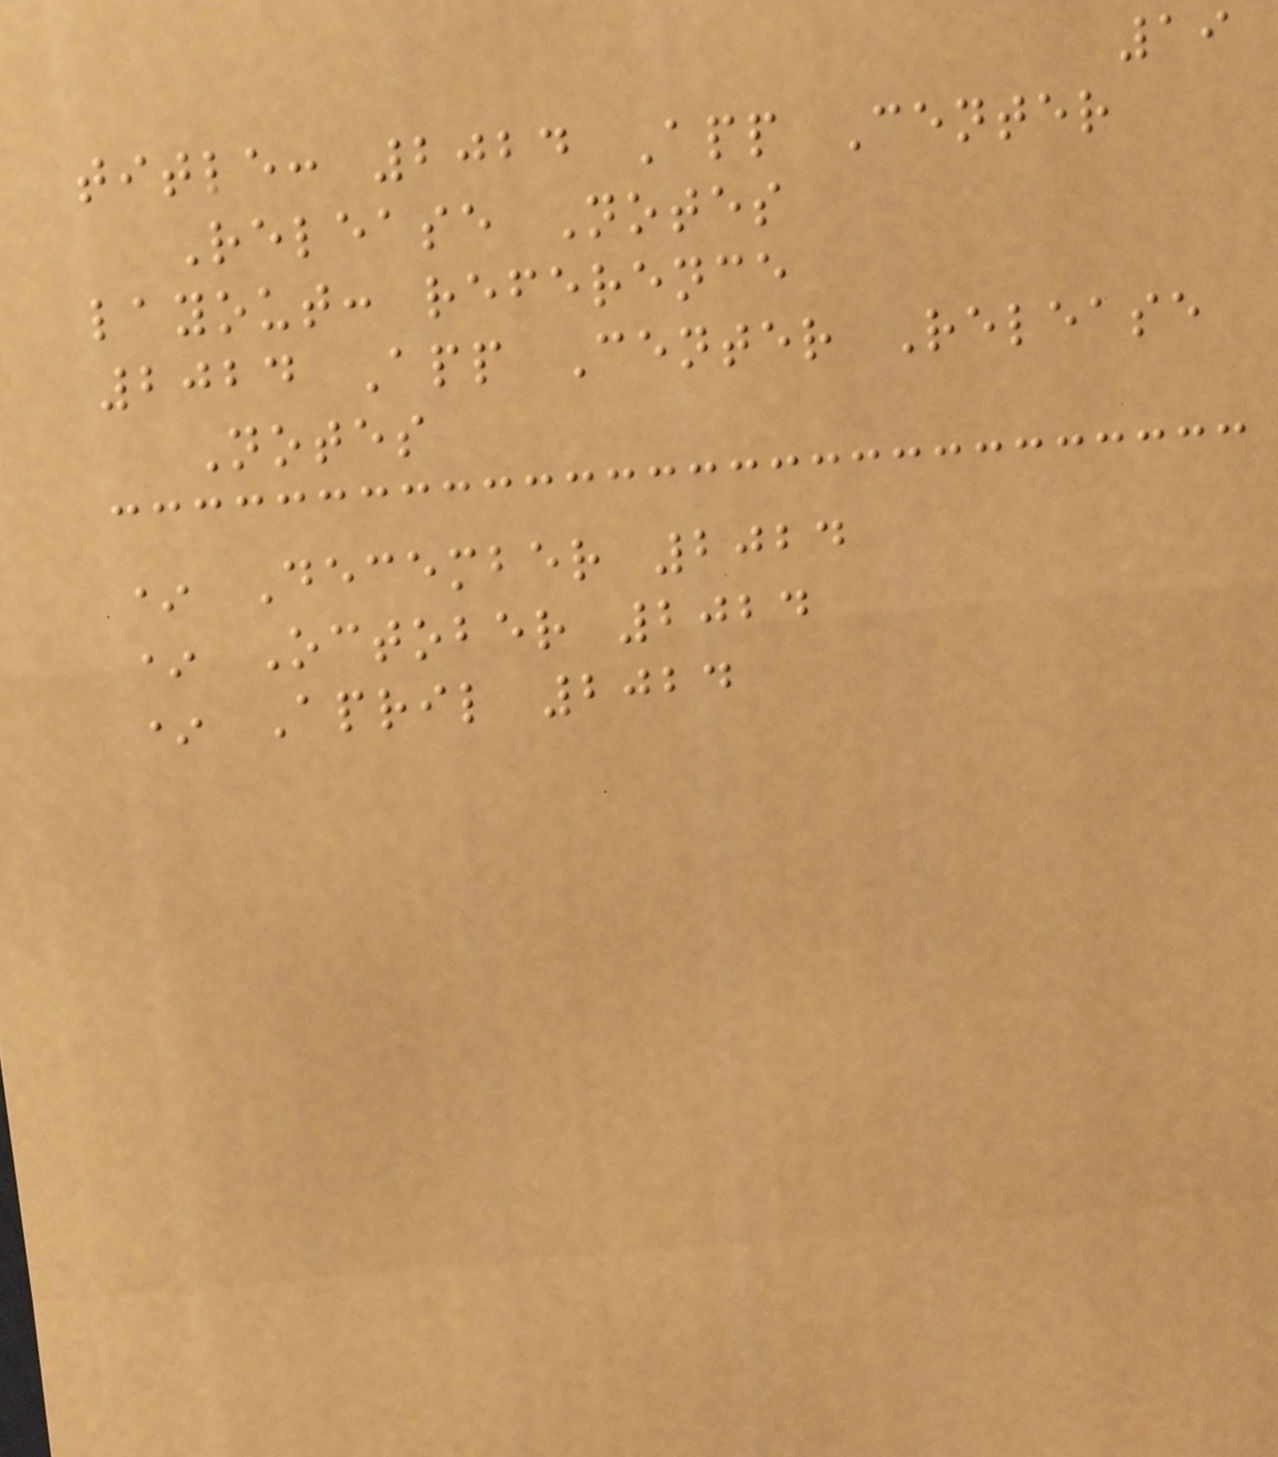19
title: 2024 App Center
Release Notes
layout: reference
2024 App Center Release
Notes
* December 2024
* October 2024
* April 2024
